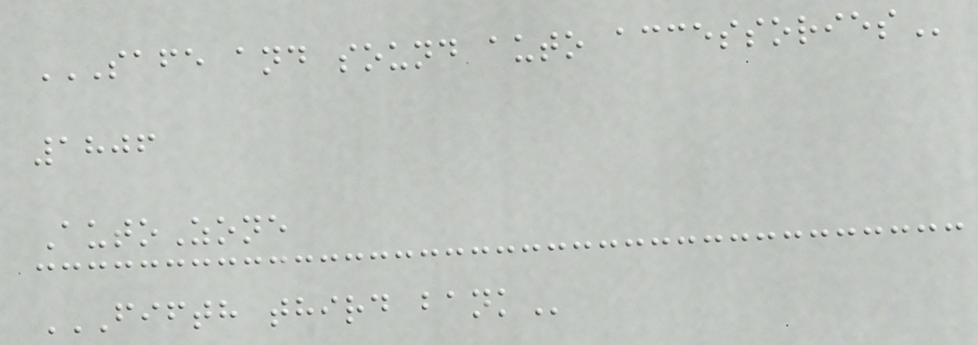SAFE AND SOUND AUTO ACCESSORIES
1806
AutoZone
FIFTH THIRD BANK
